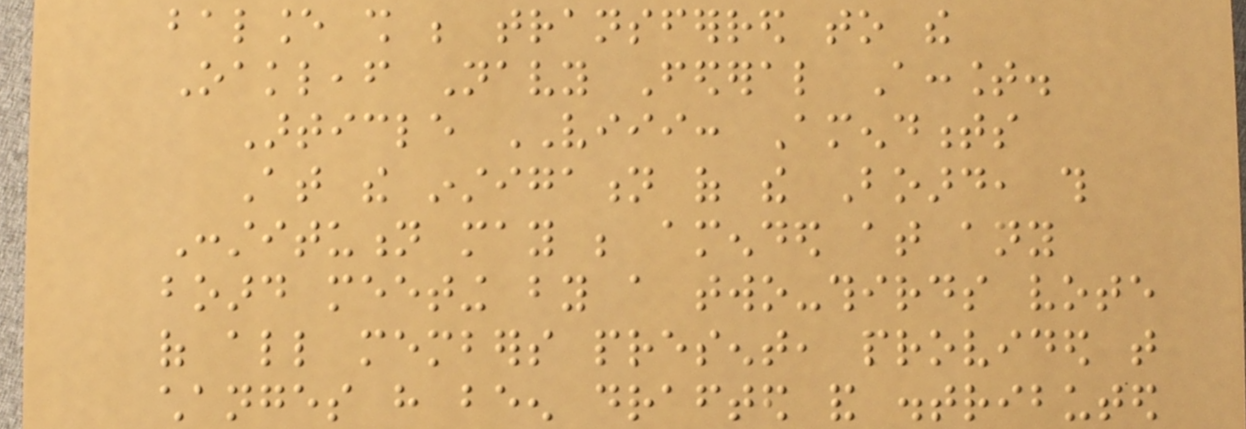balance shall be transferred to the
Oakleaf Navy Federal Account.
Article VIII: Amendments
At the instigation of the Board, this
Constitution may be amended at any
board meeting by a two-thirds vote
of all members present, provided that
changes have been drafted and distributed
